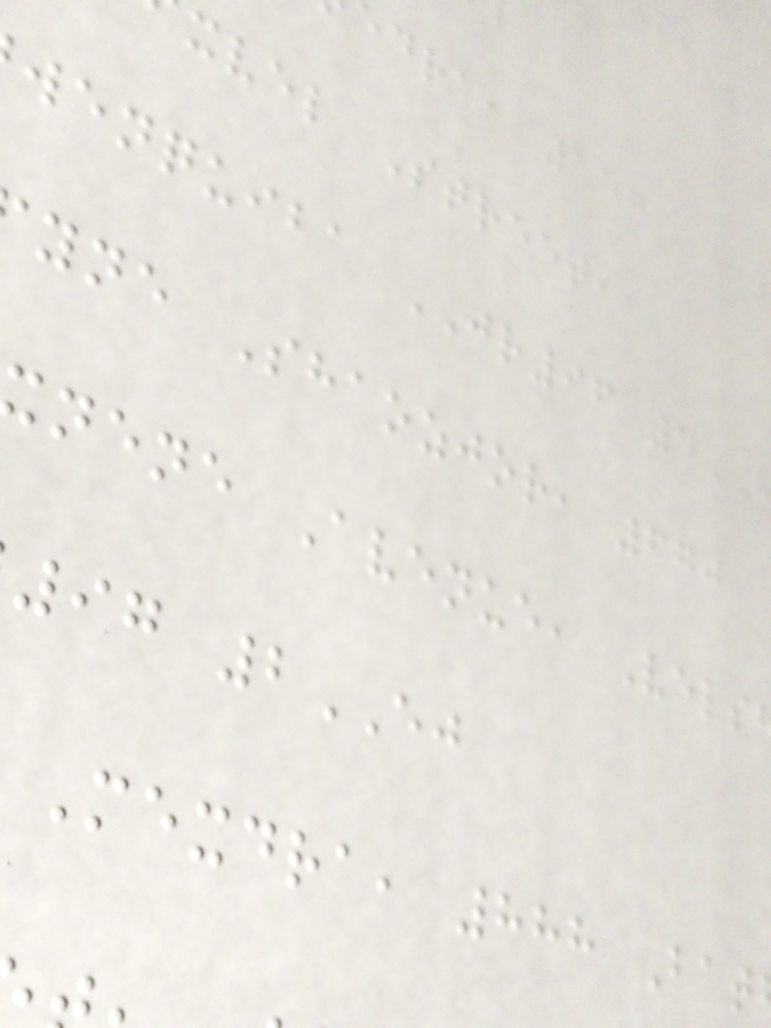dra, 157
xvel Street,
wenquiba JR96 4
yne Shaozjor, 670
nene Avenue, Vels
97 2EJ
Mexdra, 888 Bat
